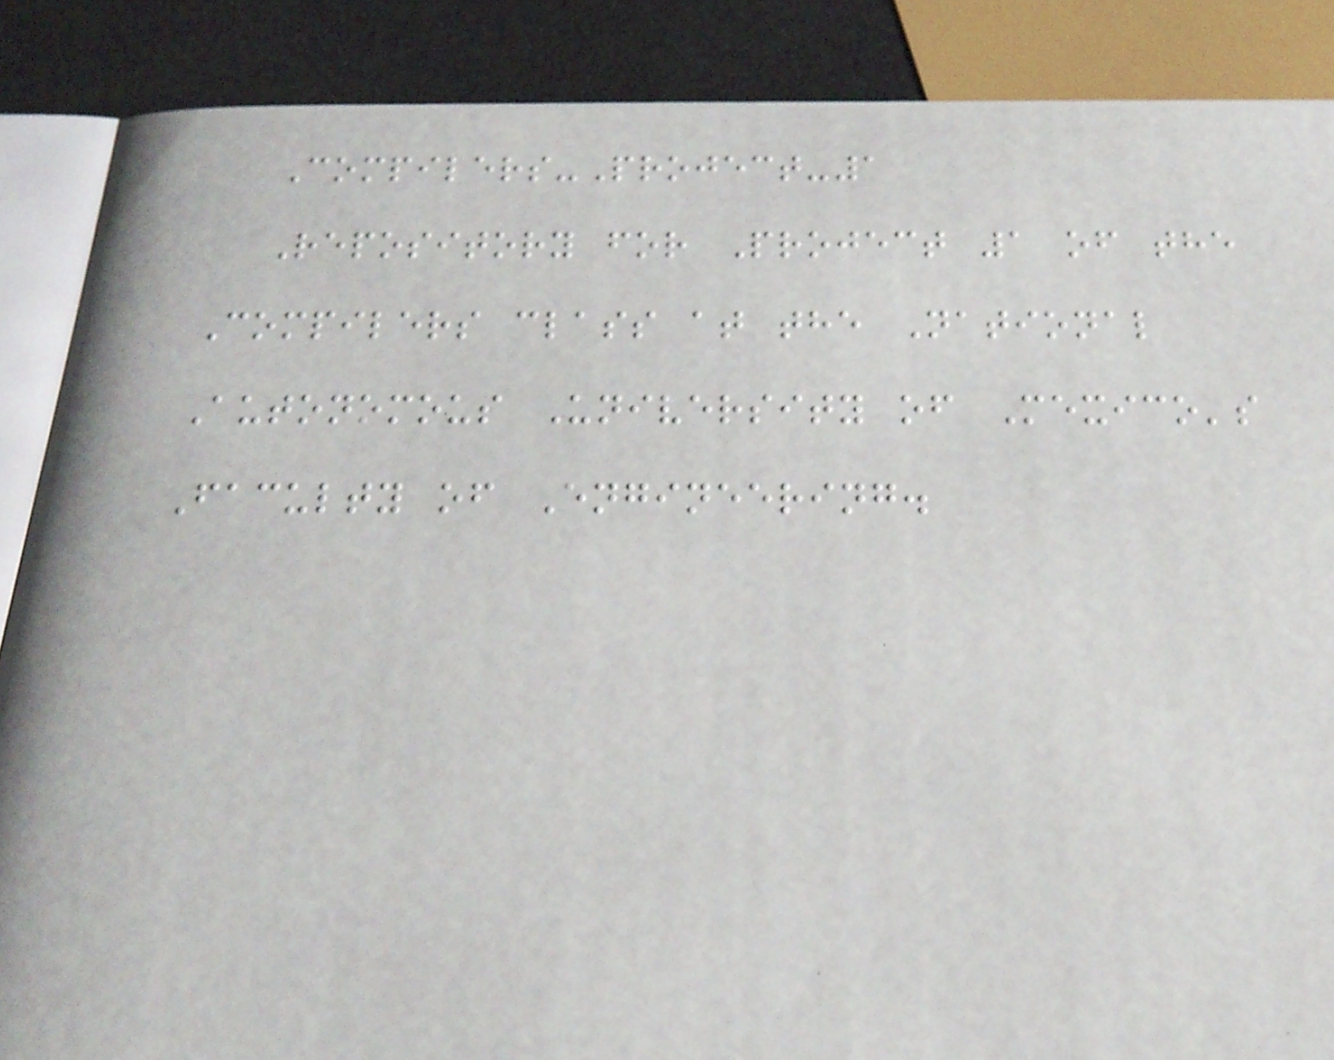Compilers-Project-1
Repository for Project 1 of the
Compilers class at the National
Autonomous University of Mexico's
Faculty of Engineering.
